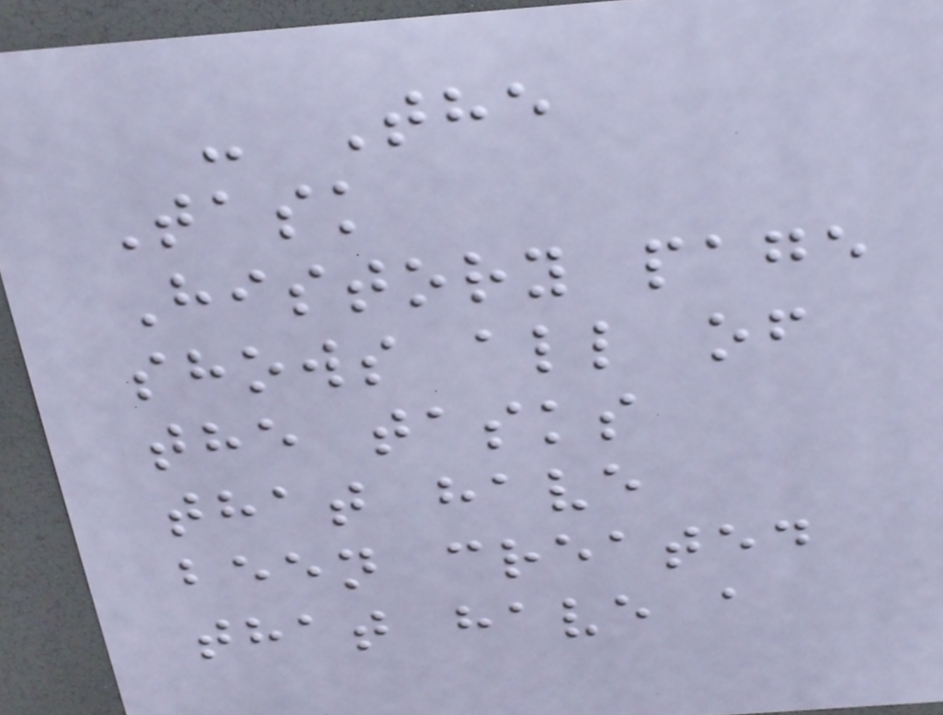- The
Task
History page
shows all of
the tasks
that have
been created
that have a
